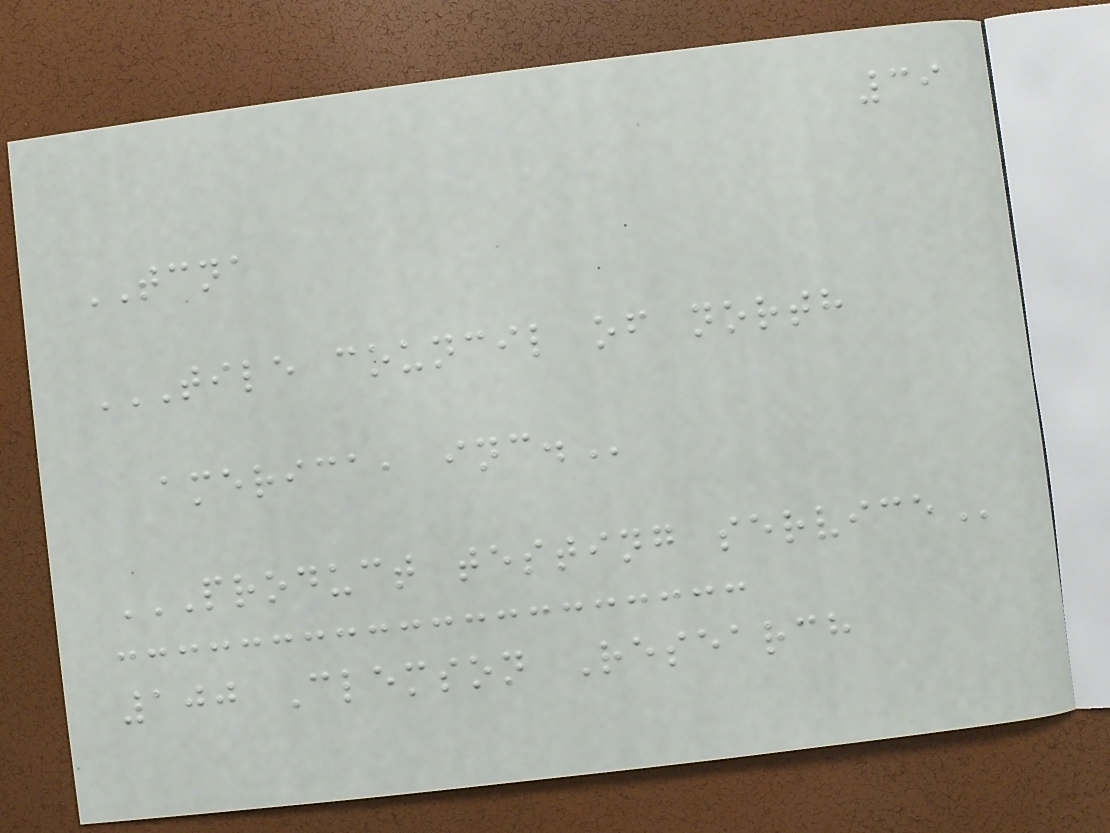39
TCNA
TILE COUNCIL OF NORTH
AMERICA, INC.
PRODUCT TESTING SERVICE
100 Clemson Research
